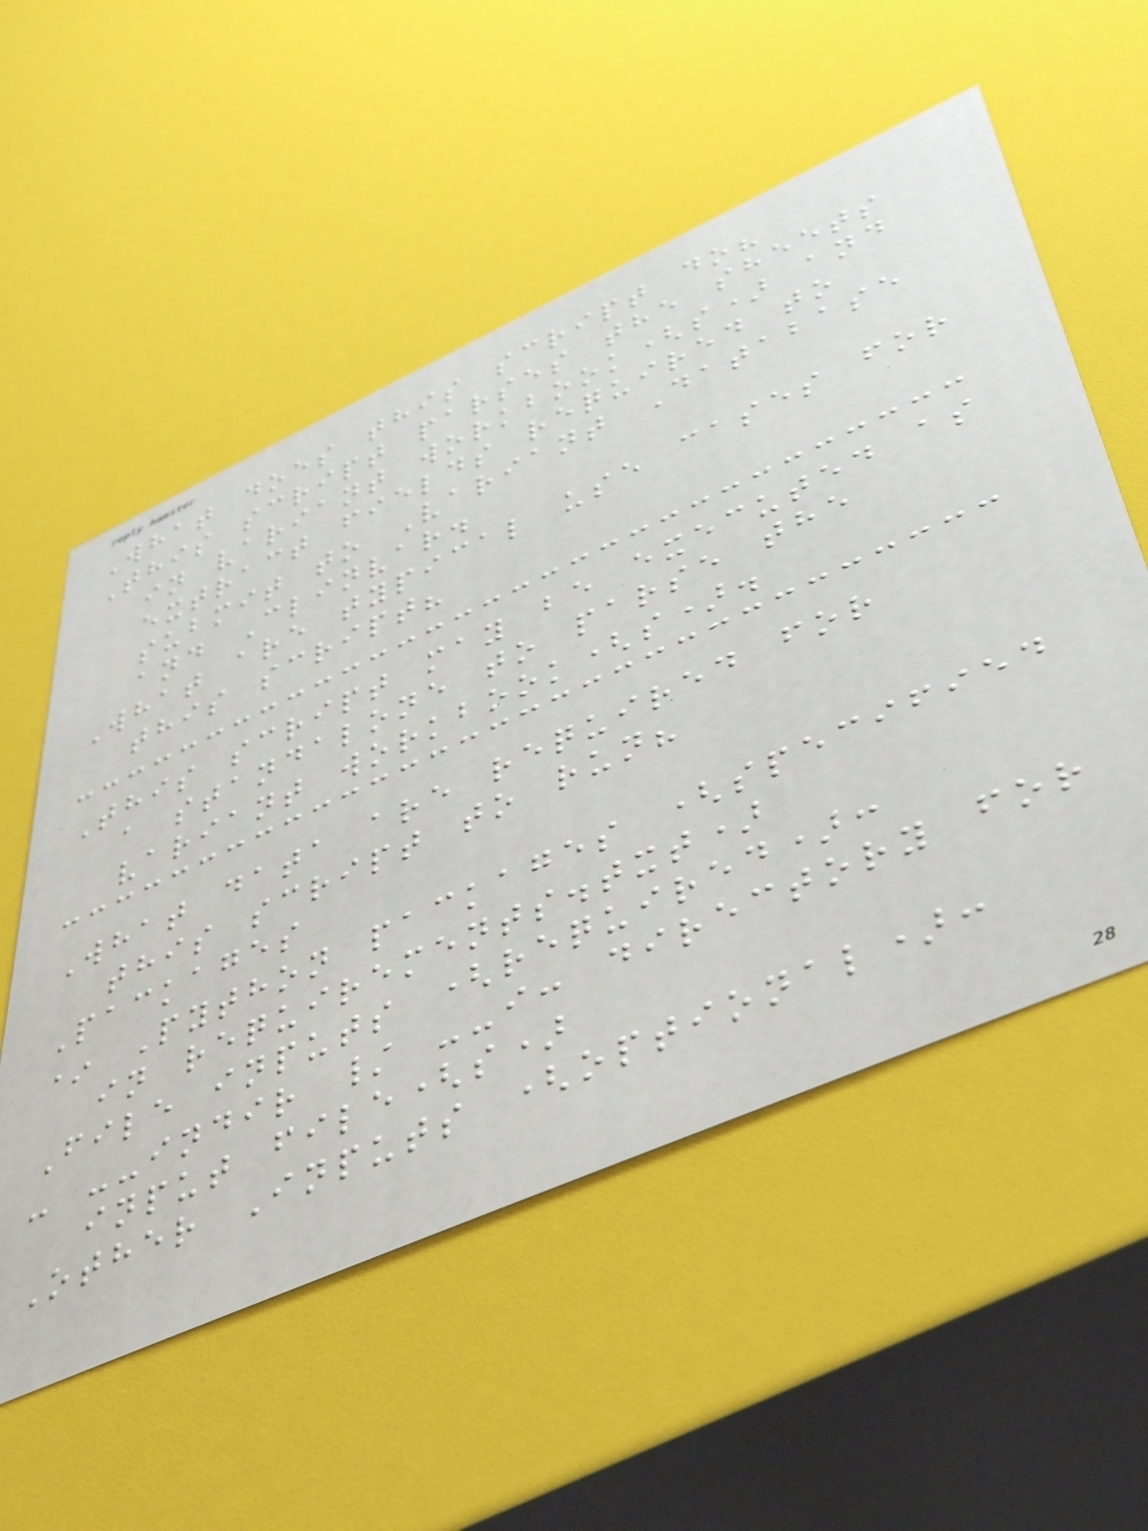What does this script do?
This script parses the sheets
in variant workbook(s) and
extract fields required to
submit to Variant Database
and Clinvar.
What are typical use cases for
this script?
This script may be executed as
a standalone to parse the
variant workbook(s).
What data are required for
this script to run?
Packages
* Python packages (specified
in requirements.txt)
File inputs (required):
- --indir / --i: directory for
input file(s)
Other Inputs (optional):
